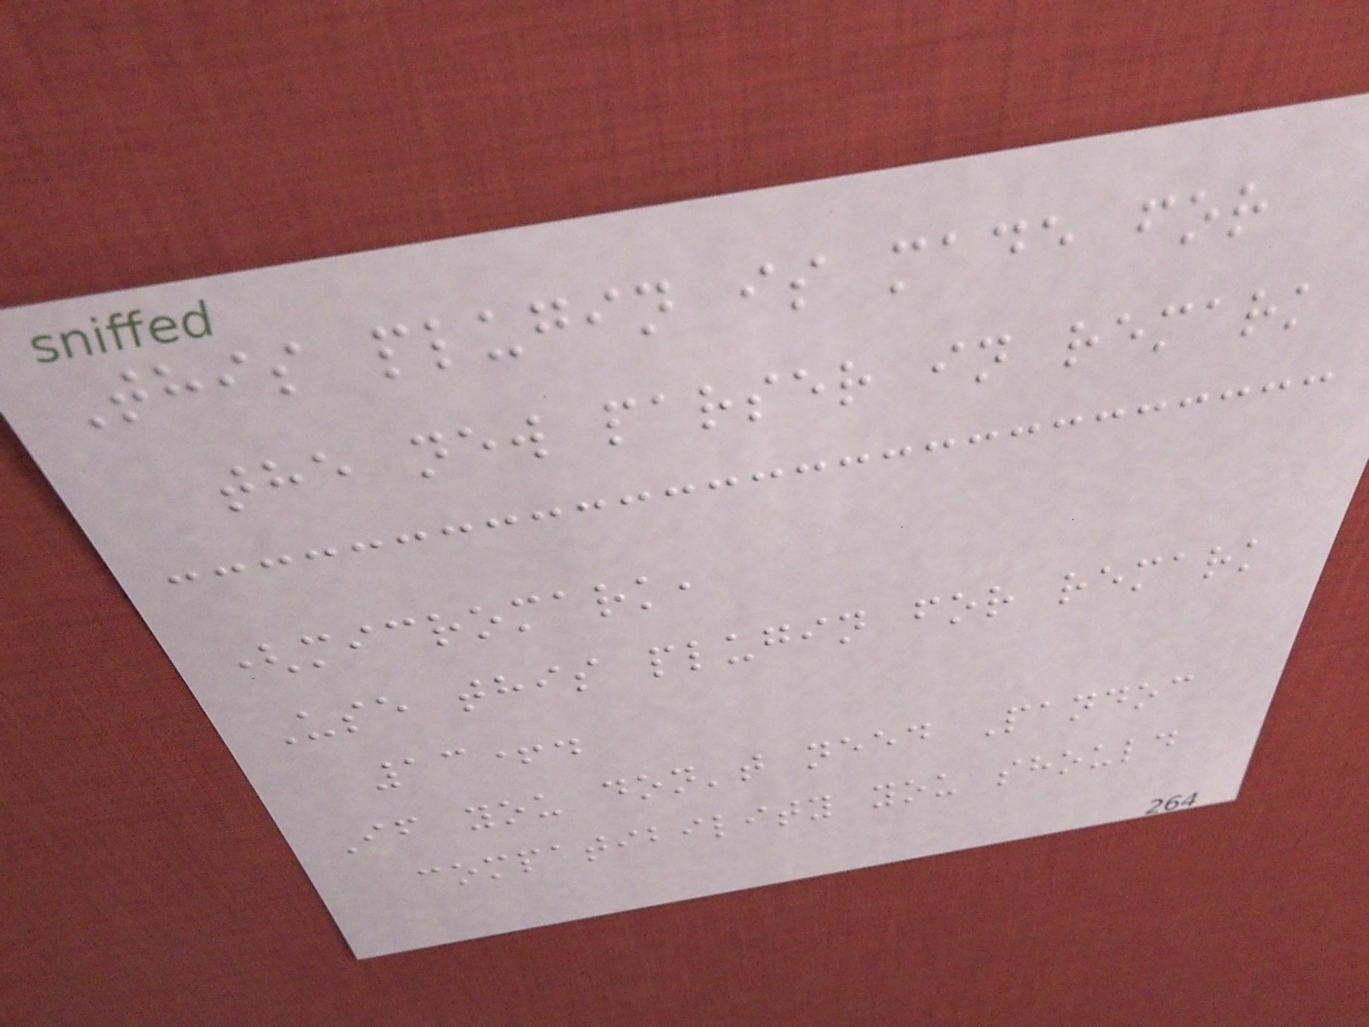This plugin is made for
the new parser in remark
(micromark,
Use this plugin for remark
13+.
If you don't need Pandoc
compatibility you should
